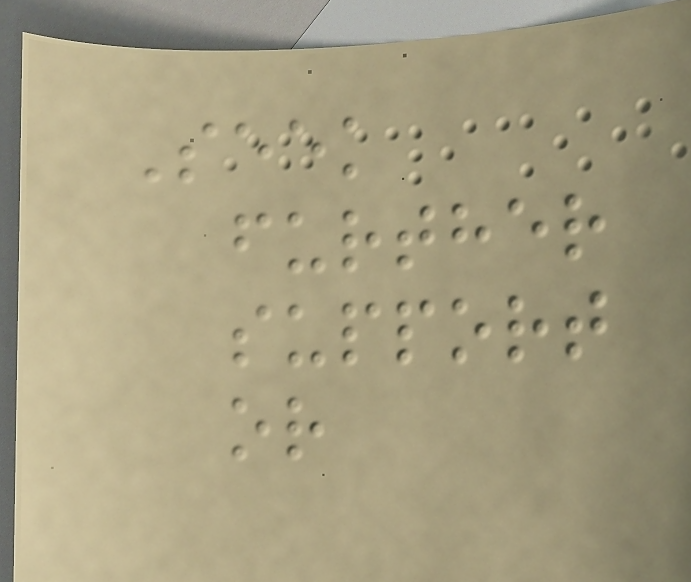Seek
further
support
or
